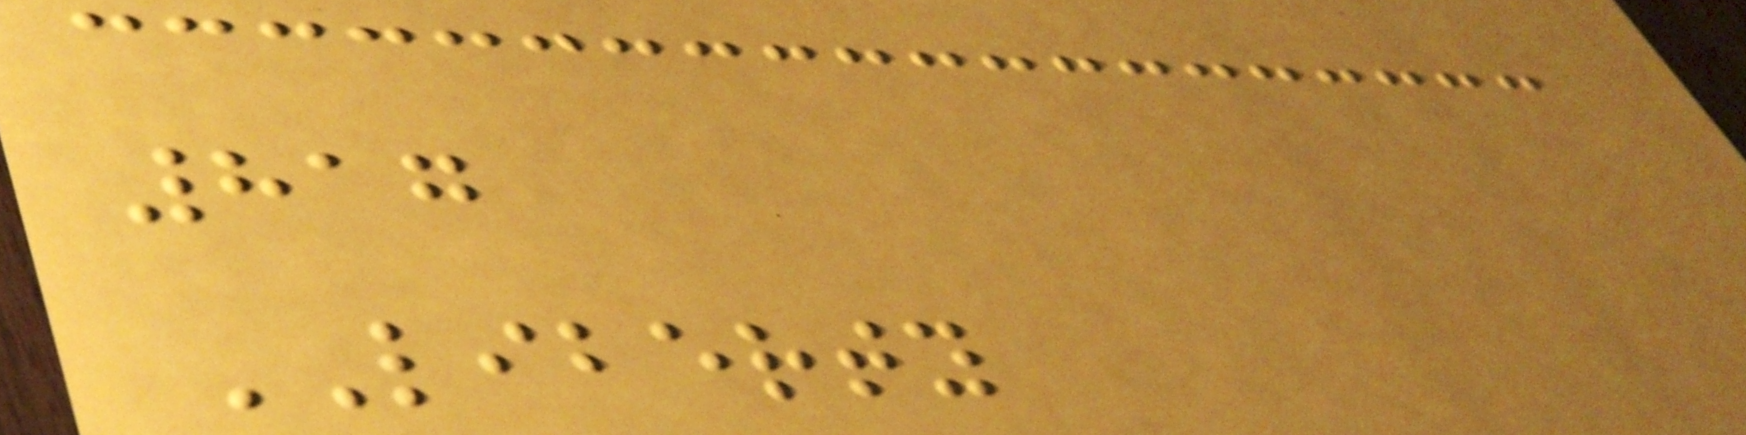817
LIBERTY
